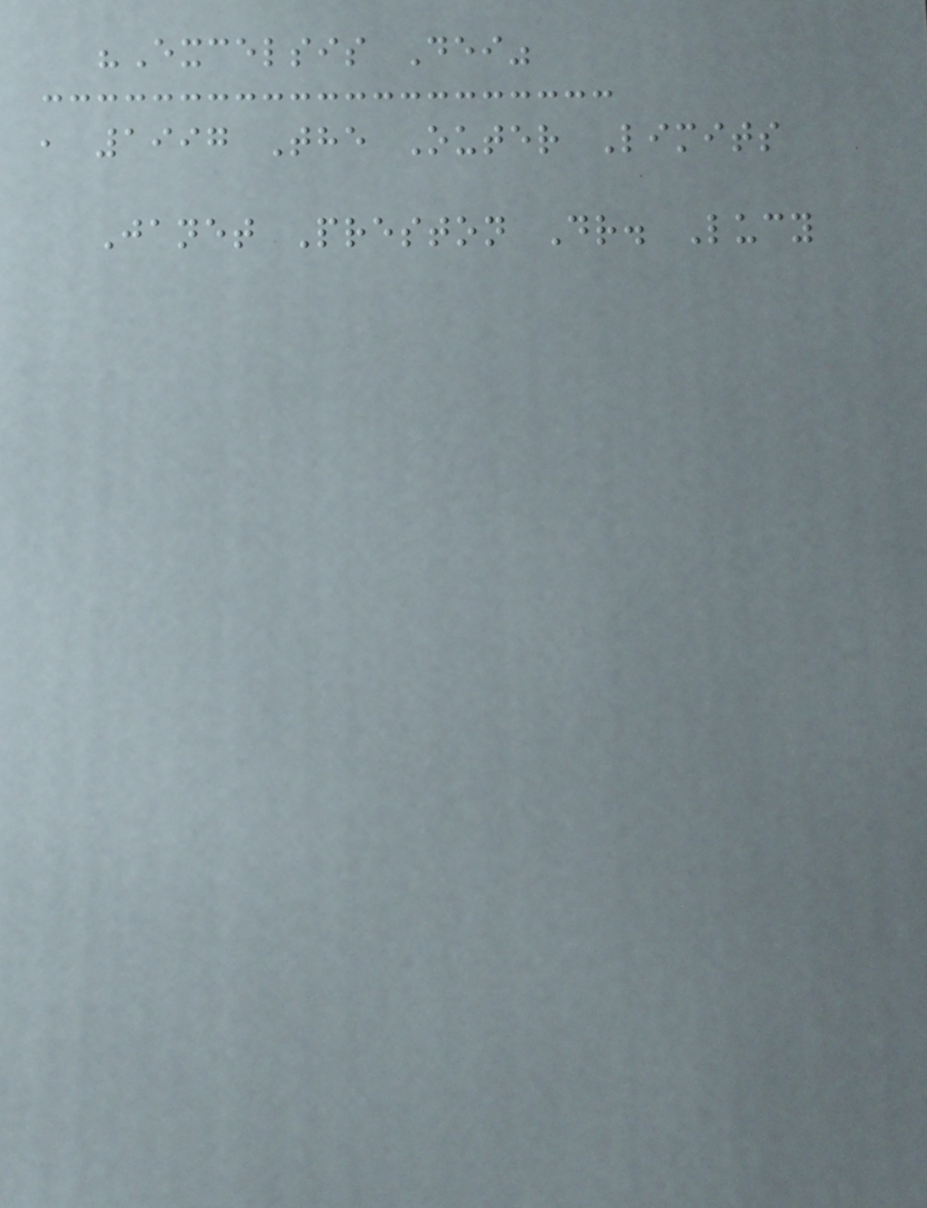"Excelsis Dei"
, 1997 The Outer Limits
Janet Preston Dr. Lucy
